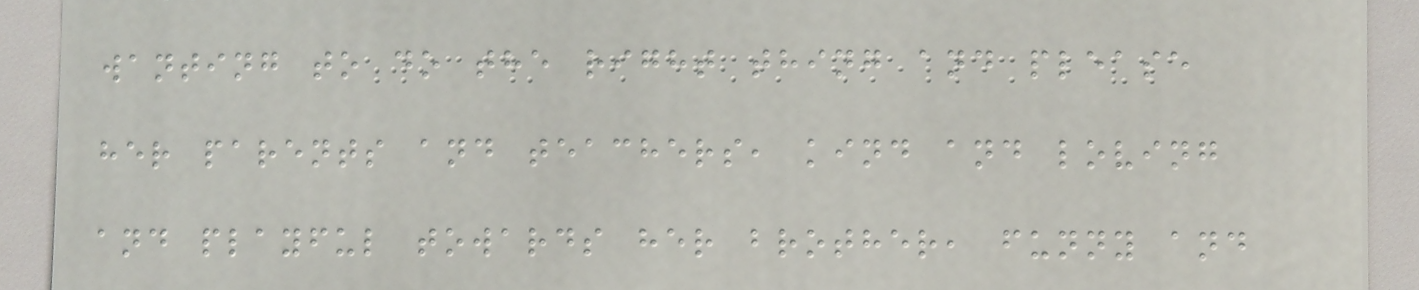wanting to do the right thing and please
her parents and teachers, kind and loving
and playful towards her brother, funny and
